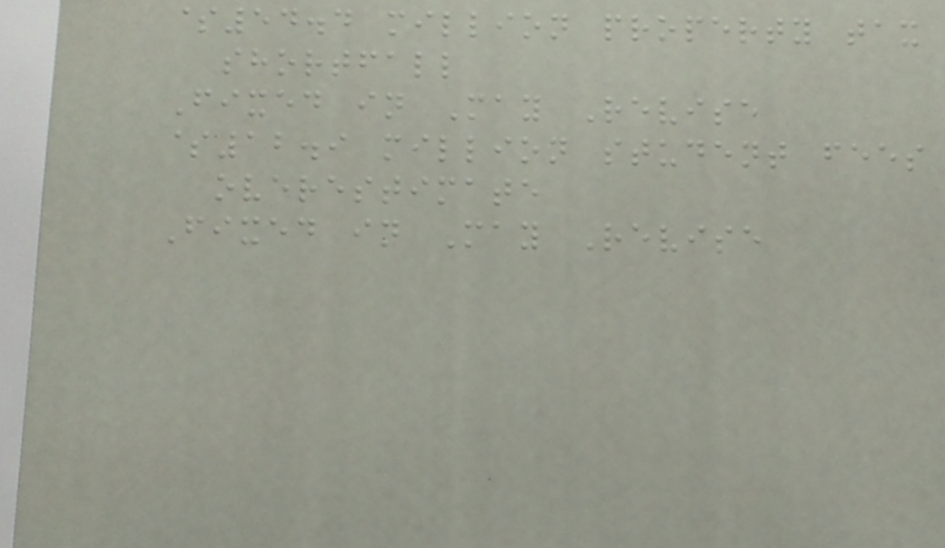$54.4 million property tax
shortfall
Fixed in May Revise
$12.9 million student fees
overestimate
Fixed in May Revise
